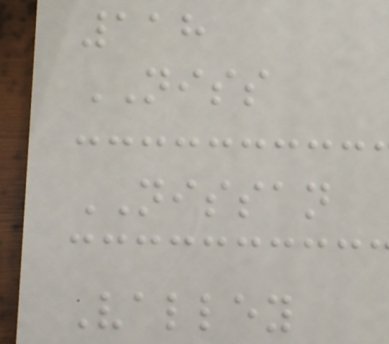118
NISS
NISSAN
Valley
